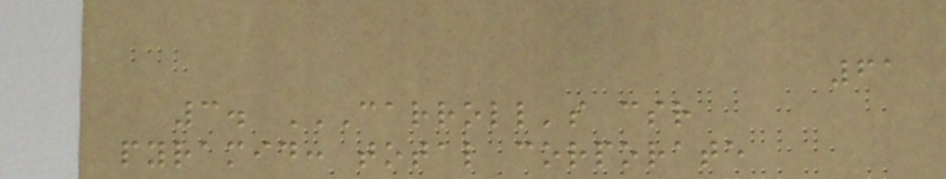61
3. CARROLL'S CSR
PYRAMID: TOTAL CORPORATE
